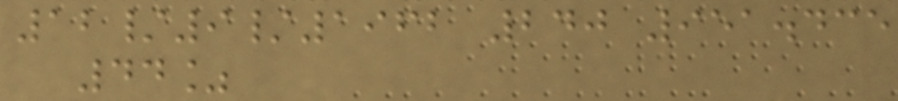12/9/1962 240 951.435
44%
